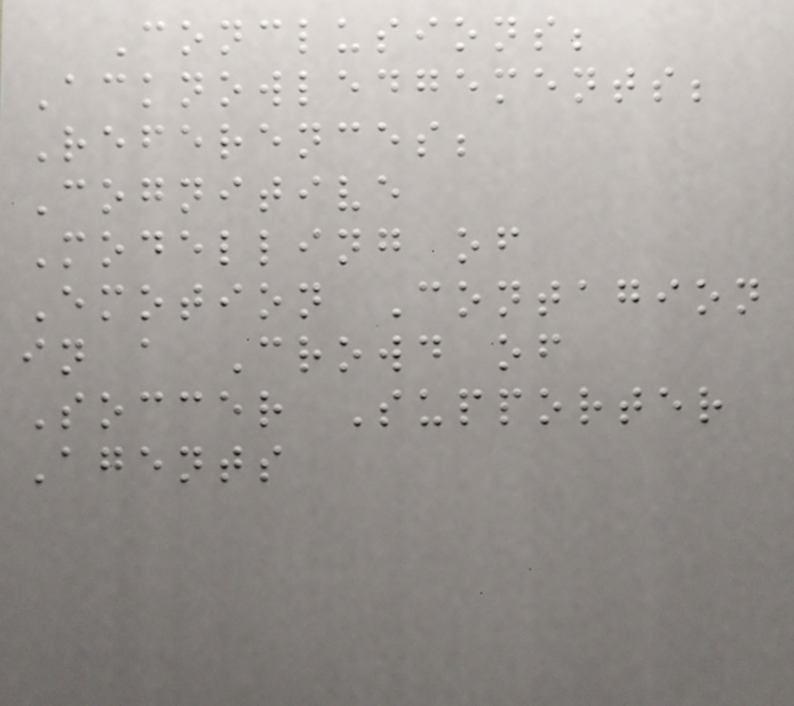Conclusions;
Acknowledgements;
References;
Cognitive
Modelling of
Emotion Contagion
in a Crowd of
Soccer Supporter
Agents
